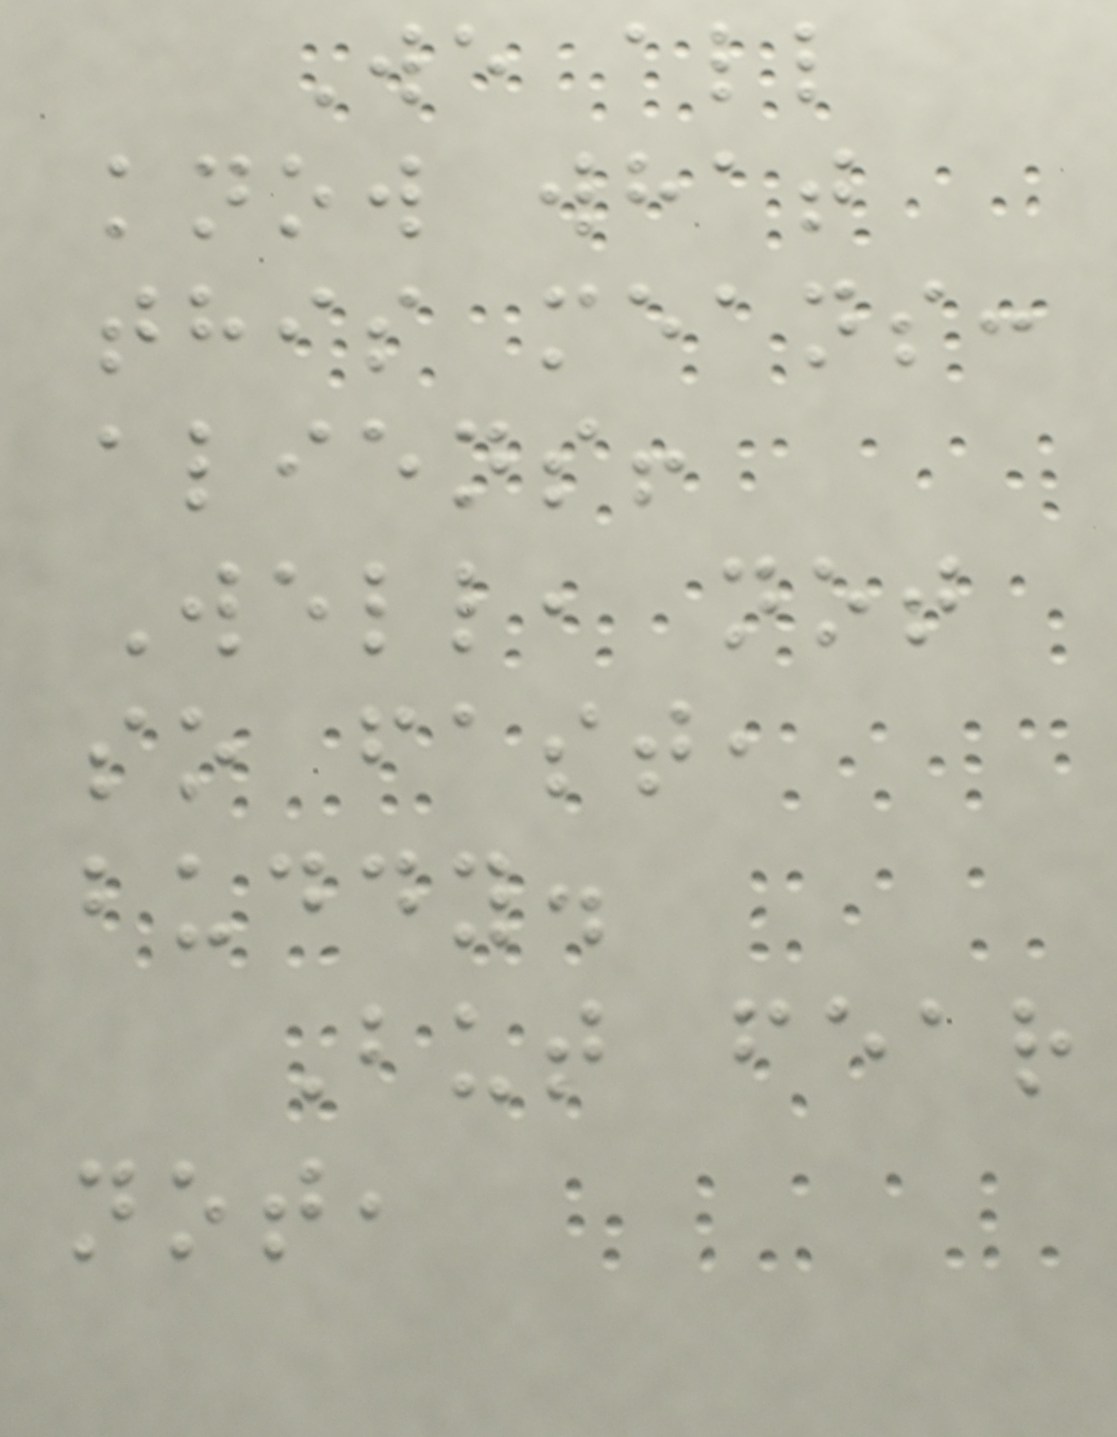We all
know what
this means:
aliens!
Well, not
so fast,
buddy.
But fear
not,
